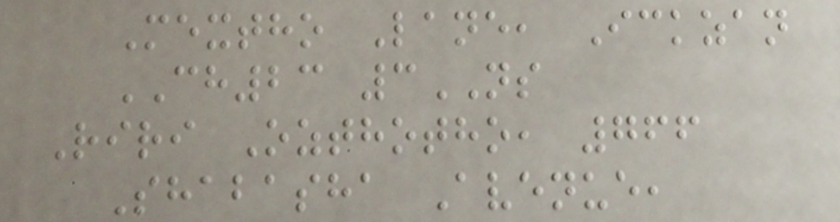Mextho Lane, Ickzan
CH23 3NS
Riri Ozthotho, 766
Shabasha Avenue,
